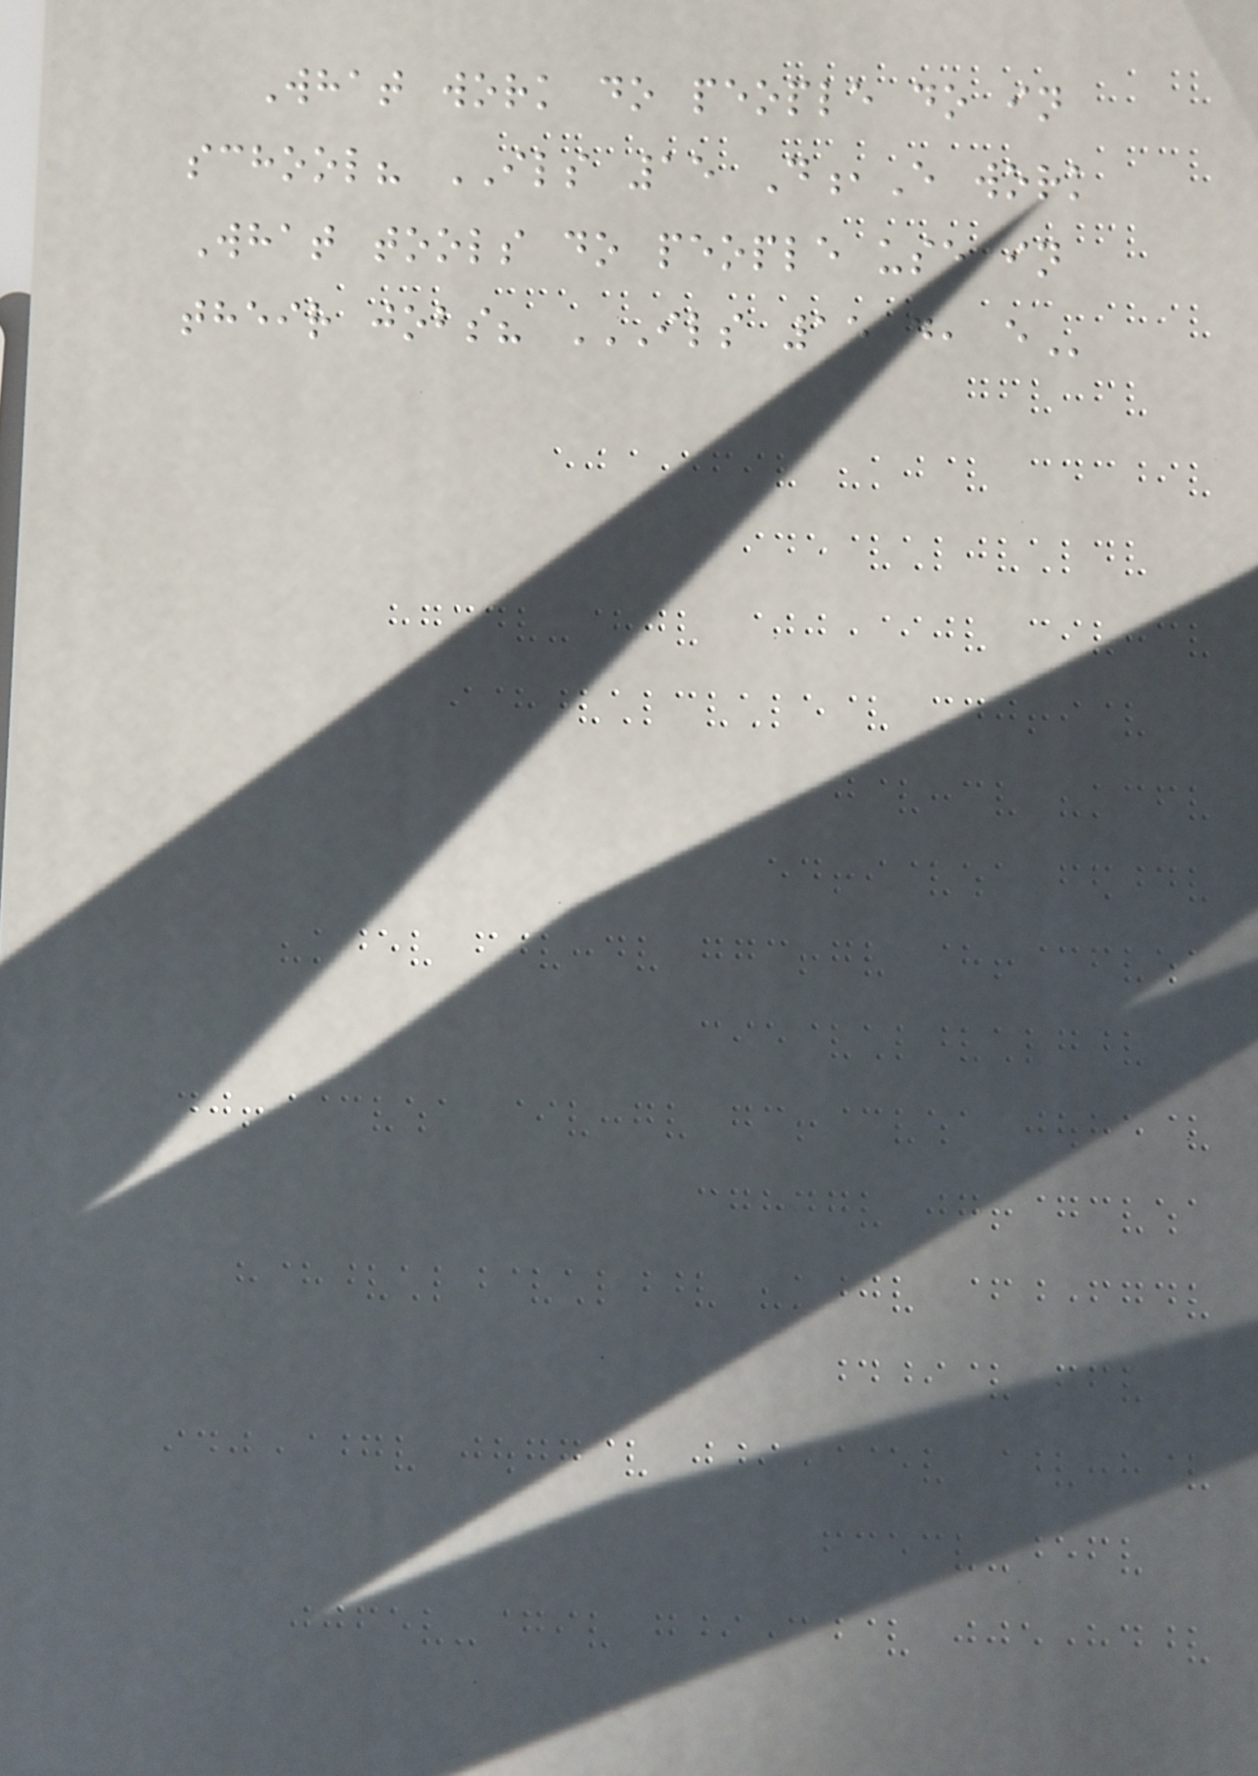What work do people do in
school? ILS 15 D,E work
What tools do people use in
their jobs? ILS 15 D, E
